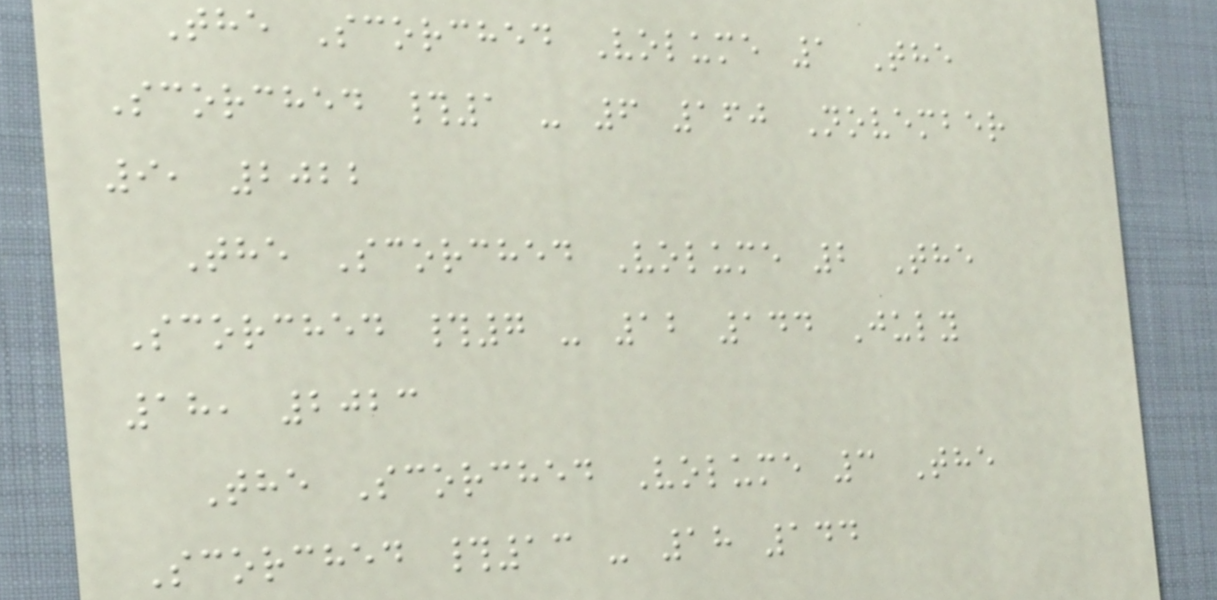The Scorched Volume 1 The
Scorched #1 - 6 160 November
9, 2022
The Scorched Volume 2 The
Scorched #7 - 12 144 July
18, 2023
The Scorched Volume 3 The
Scorched #13 - 18 144
